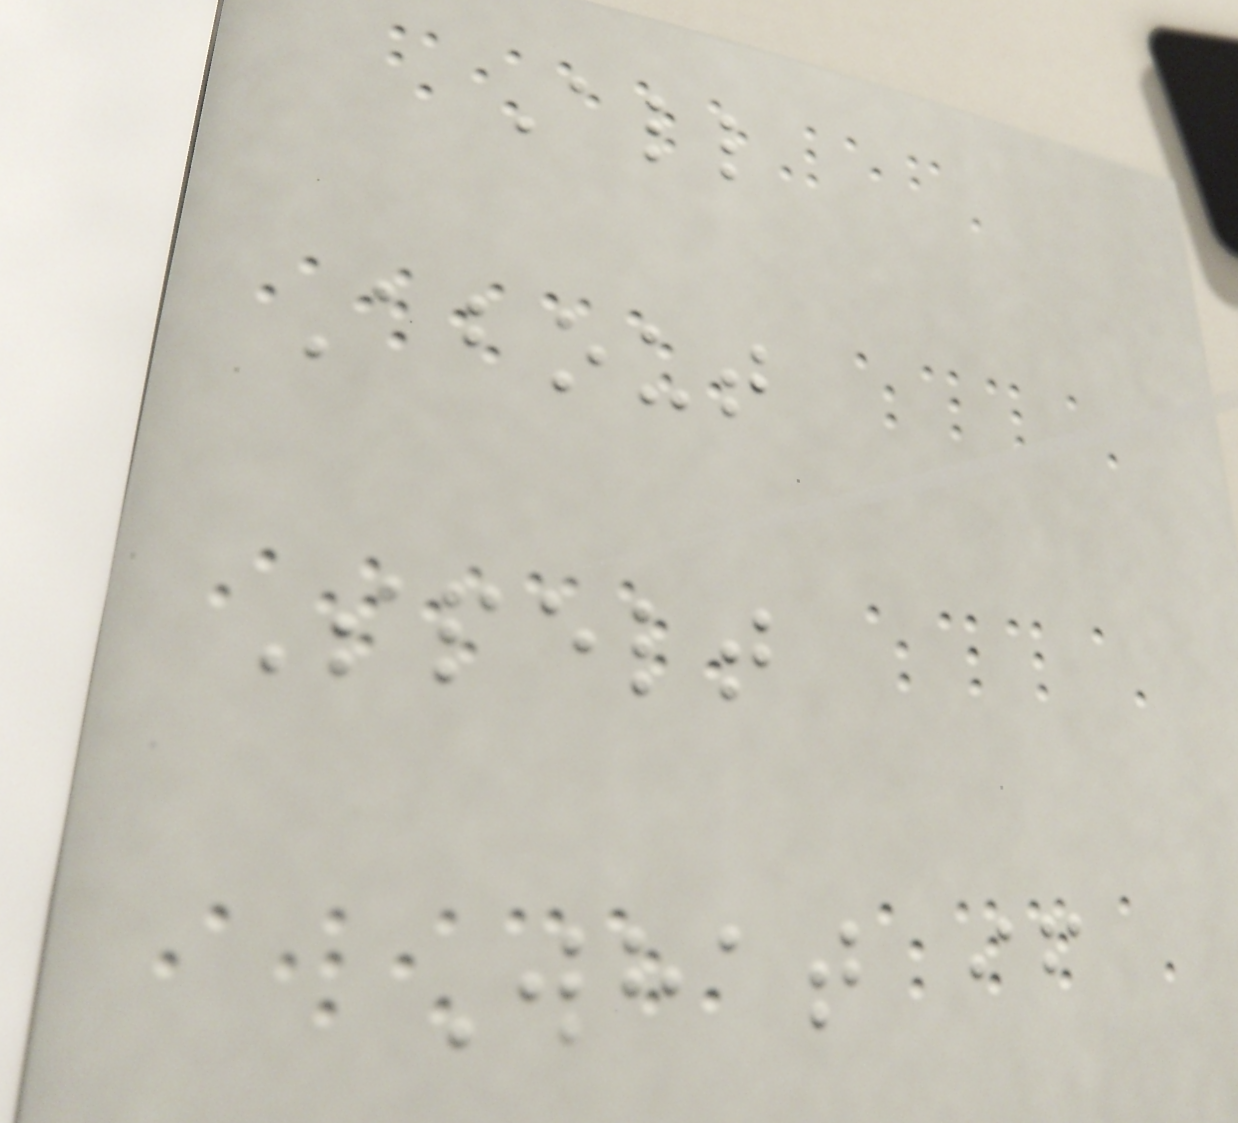All
About
Spelt
What if
